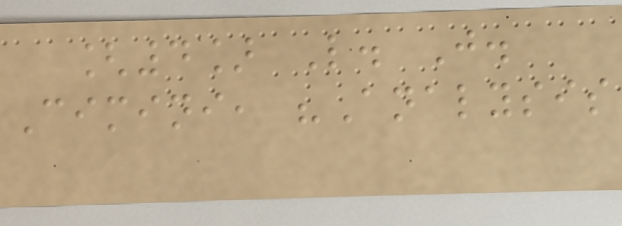[4] L. J.
Cimini, "Analysis
